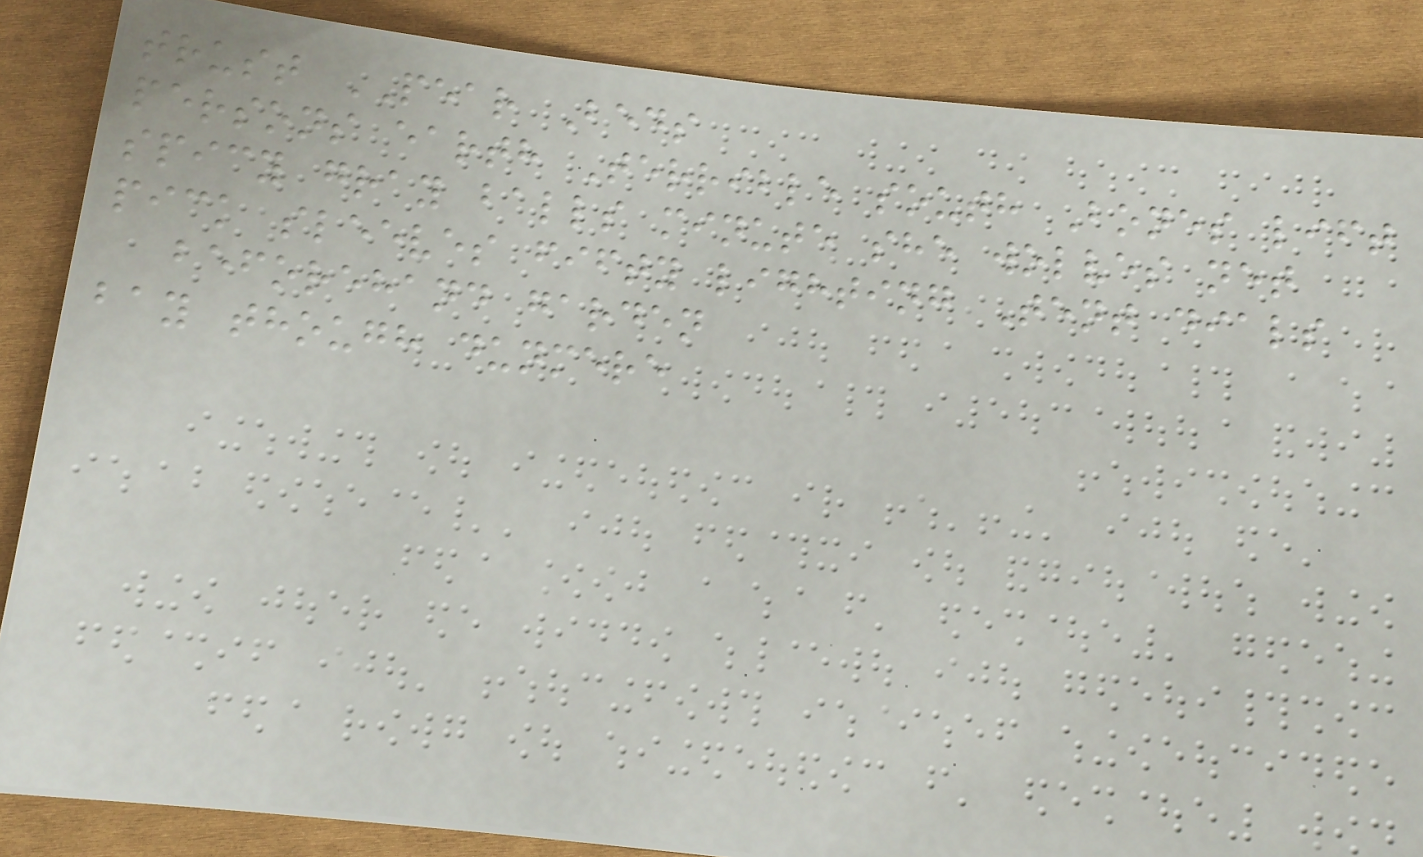trust PEAR Beds
persons earth Terrible south Bones lift
spicy gray balls minute she wolves net
pick sleeves fifty lighting Tent dials
beforehand garden
bay though dunmere
